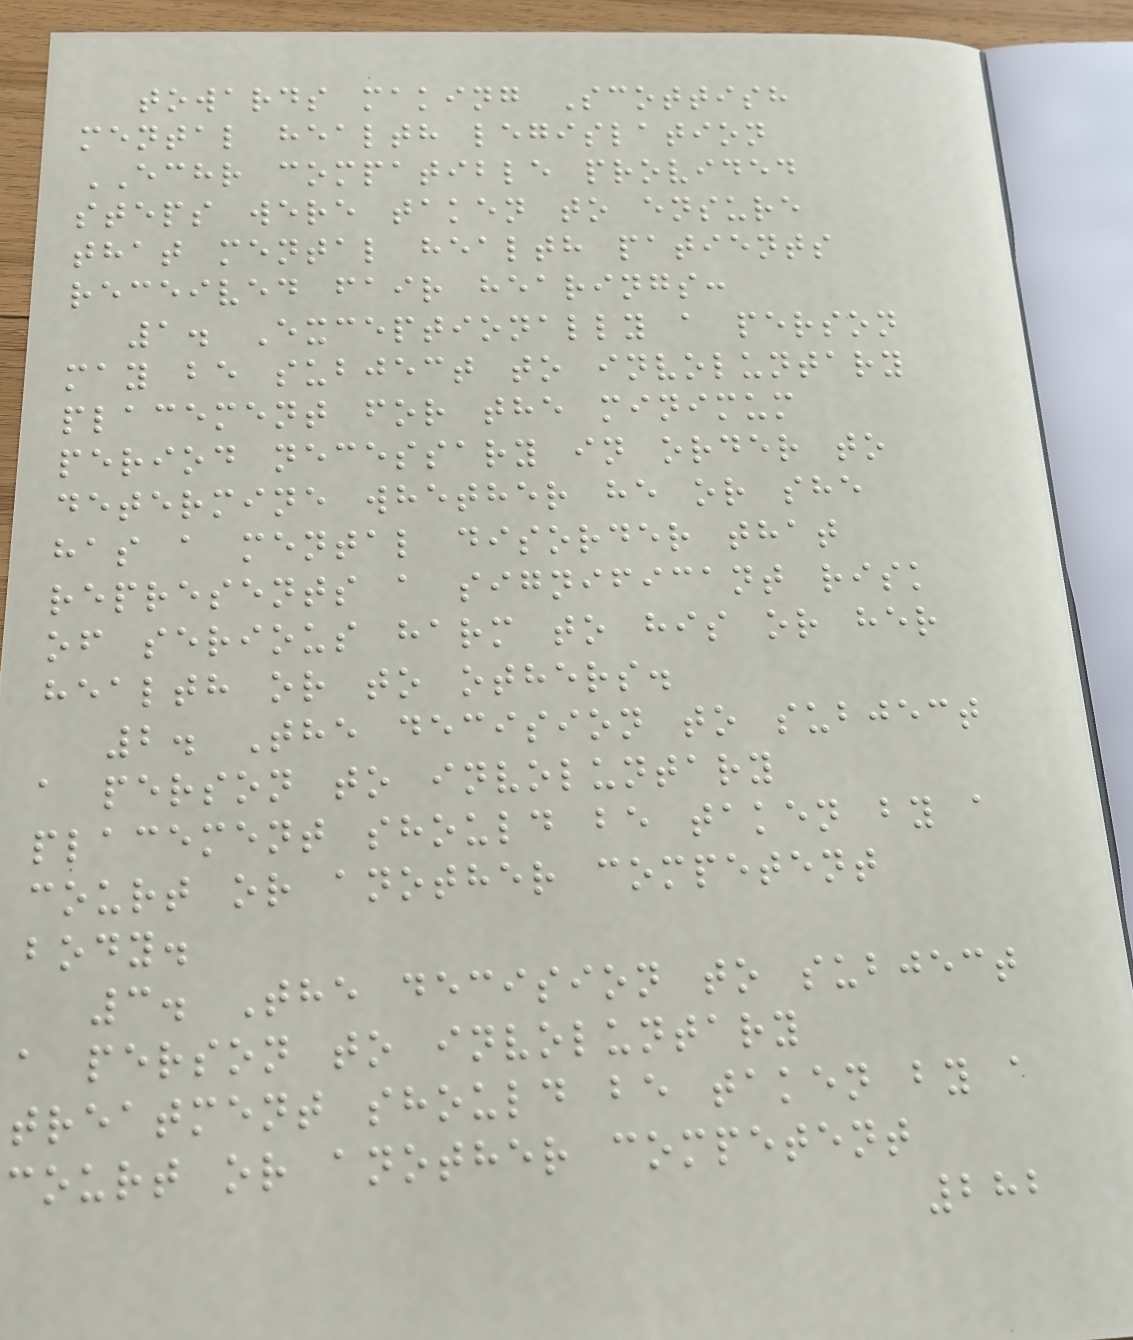towards making Scottish
mental health legislation
ECHR compatible provided
steps were taken to ensure
that mental health patients
received fair hearings:
1. Exceptionally a person
may be subject to involuntary
placement for the minimum
period necessary in order to
determine whether he or she
has a mental disorder that
represents a significant risk
of serious harm to his or her
health or to others.
2. The decision to subject
a person to involuntary
placement should be taken by a
court or another competent
body.
3. The decision to subject
a person to involuntary
treatment should be taken by a
court or another competent
282
